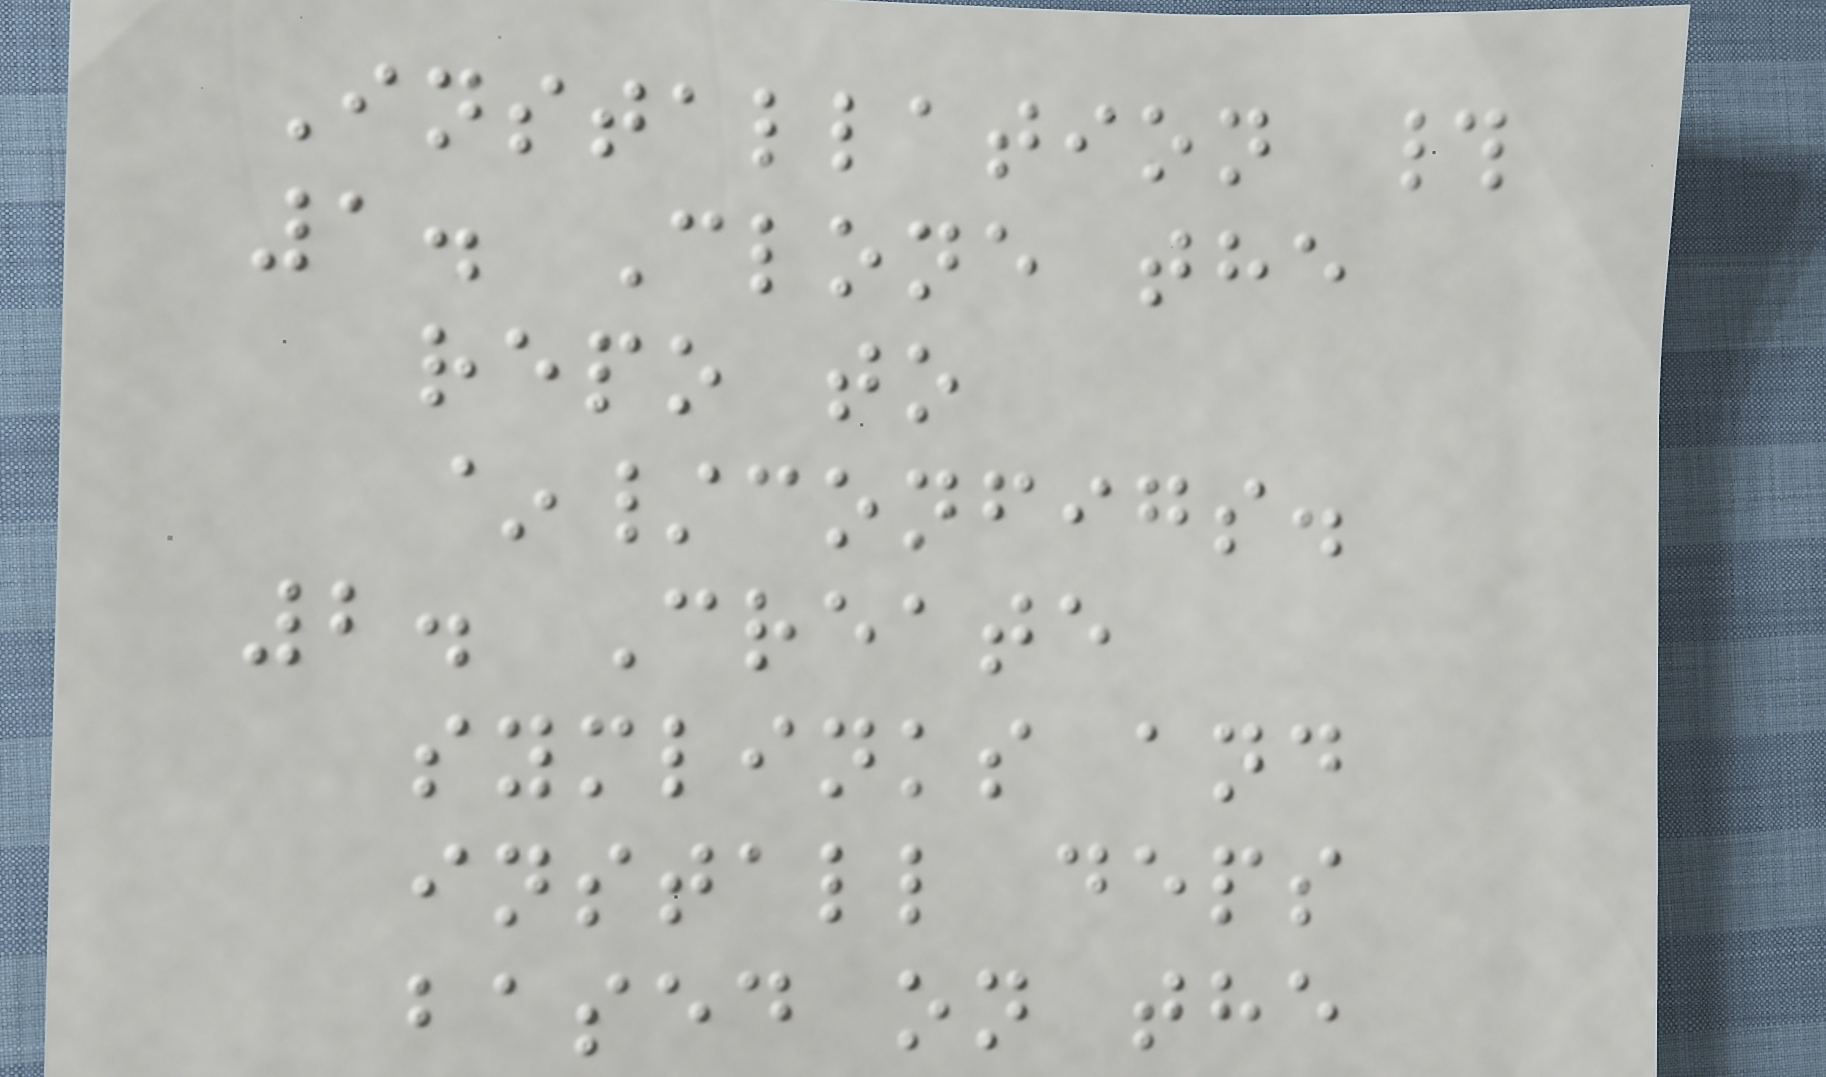Installation #
1. Clone the
repo to
~/configs.
2. Create
symlinks and
install deps
based on the
